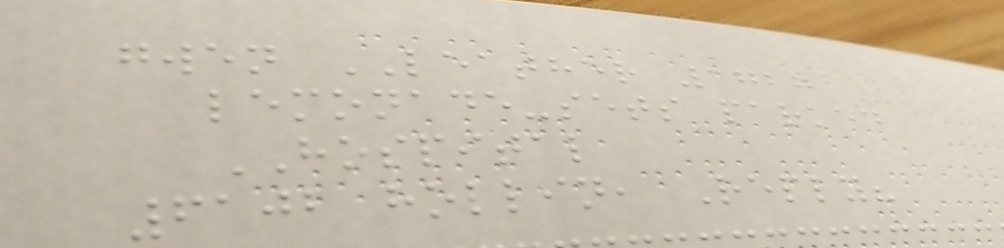gwen LEATHER 1727
lemonade-sets parked
HOSPITAL
6102 hollin, Reply?
